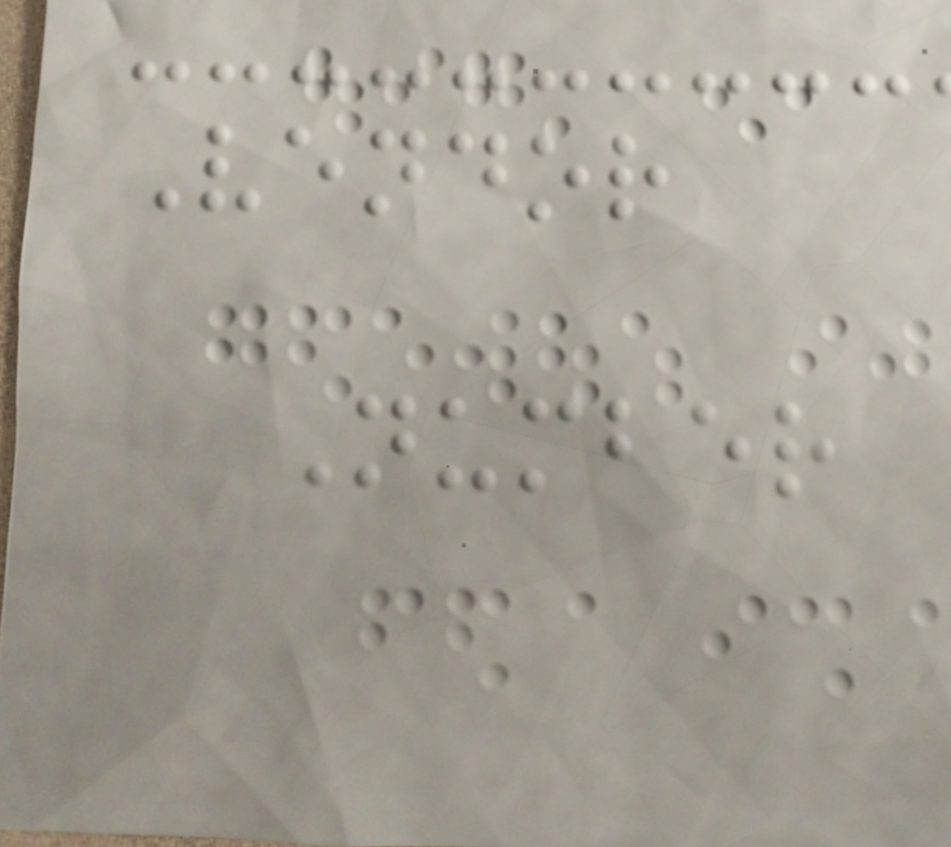Vendor
Number
